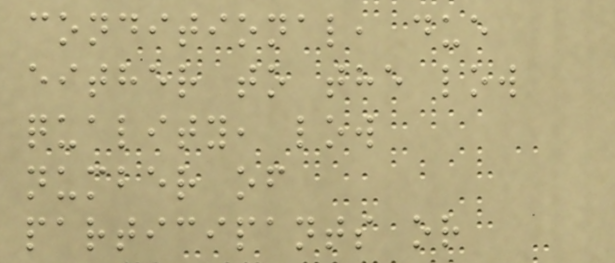conditional, due
either to the low
quality, low
number of
participants or
